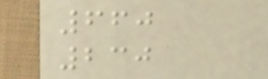660
230
